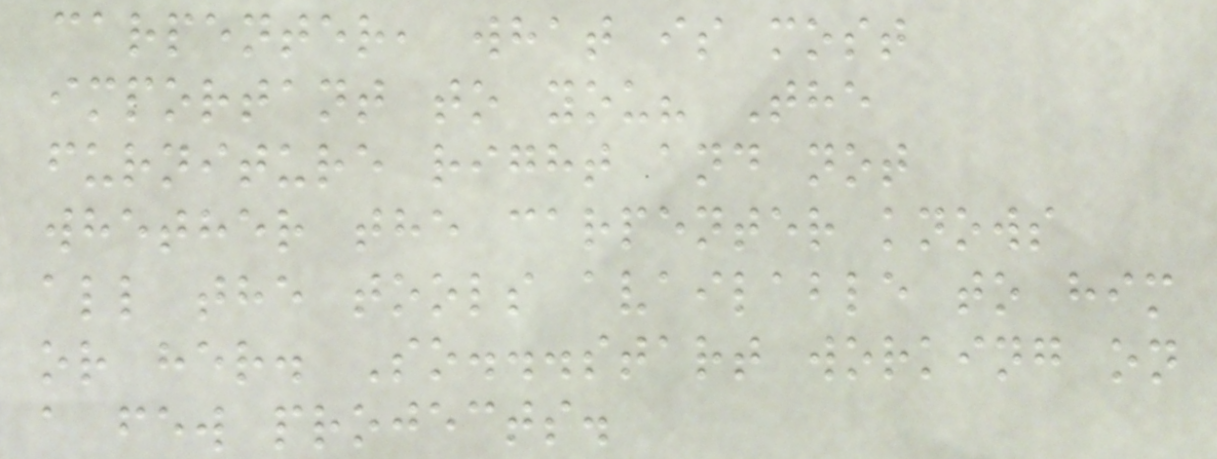carpenter, what is most
important to you? The
furniture right and not
whether the carpenter knows
all the tools available to him
or her. So...start working on
a few projects.
